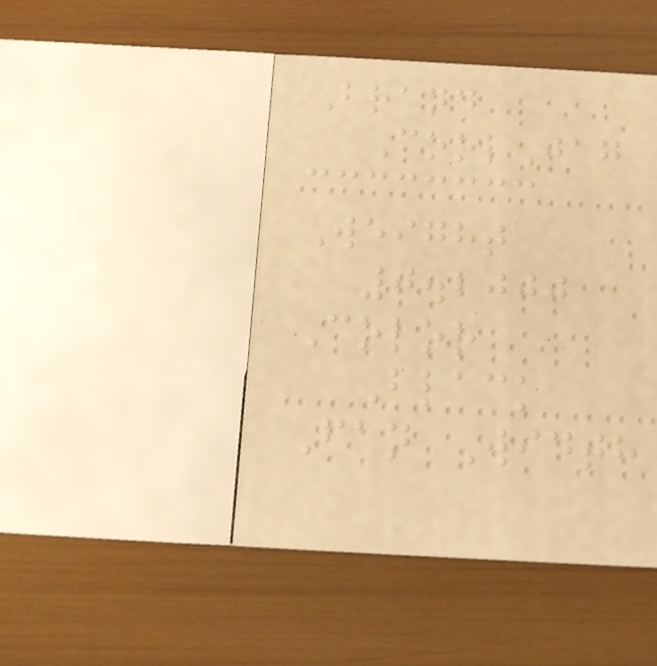Brand
CoolJag
Weight
0.2000
Color
Black
Fan Width
